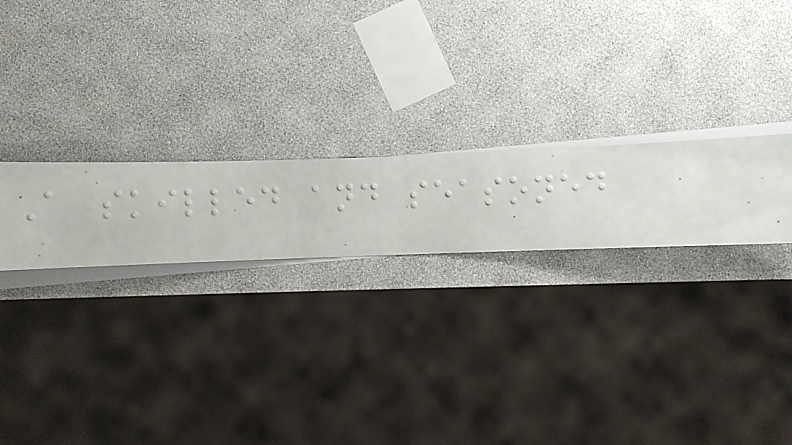A skilled and seasoned
